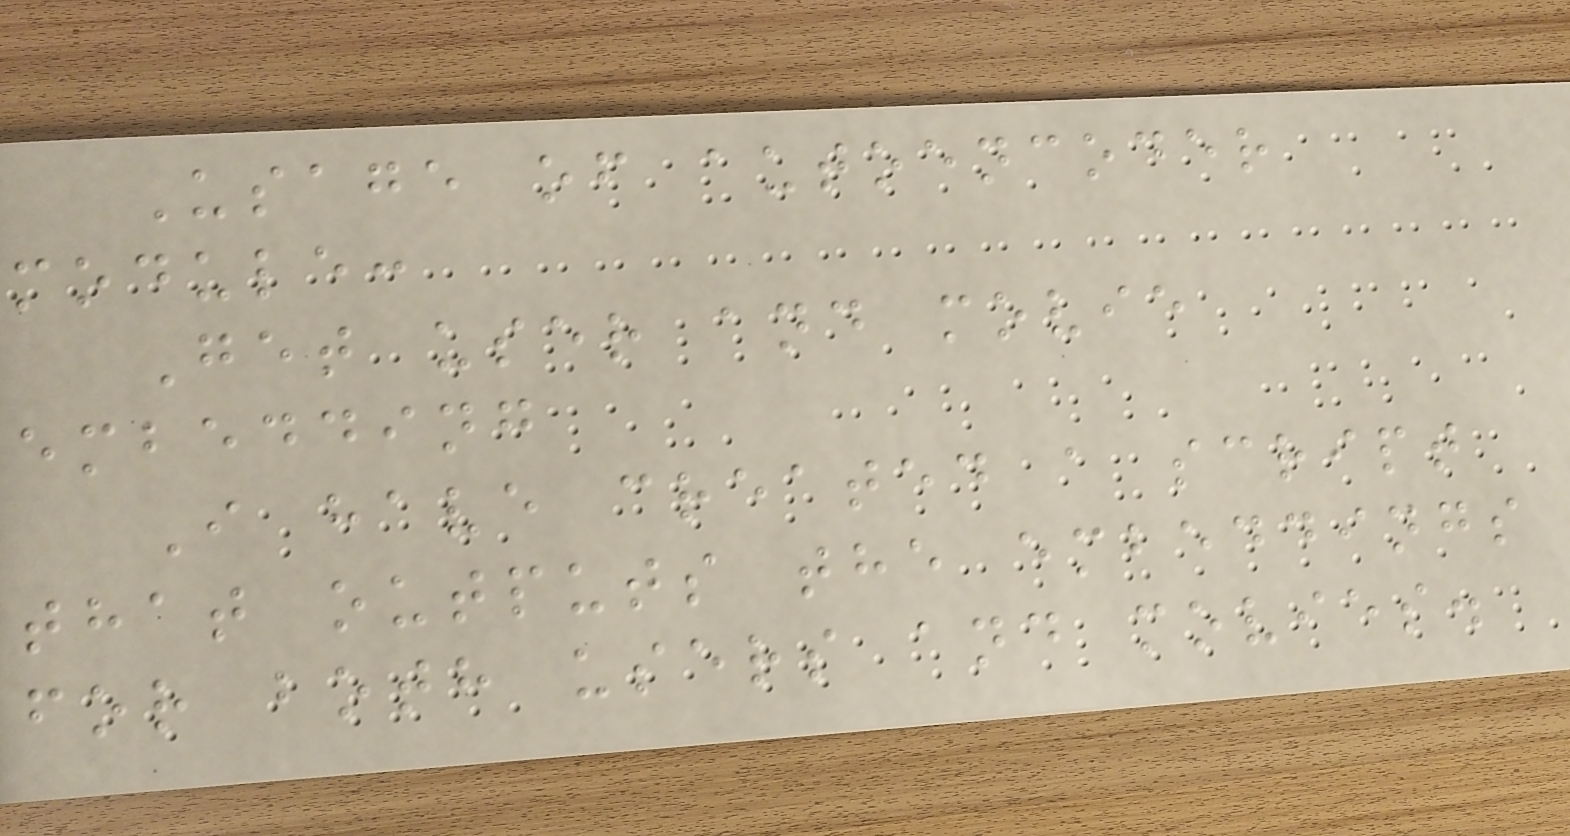Usage of autoencoder
module:
Get user and movie
embedding
I have created a script
that outputs the embeddings
for both users and movies.
